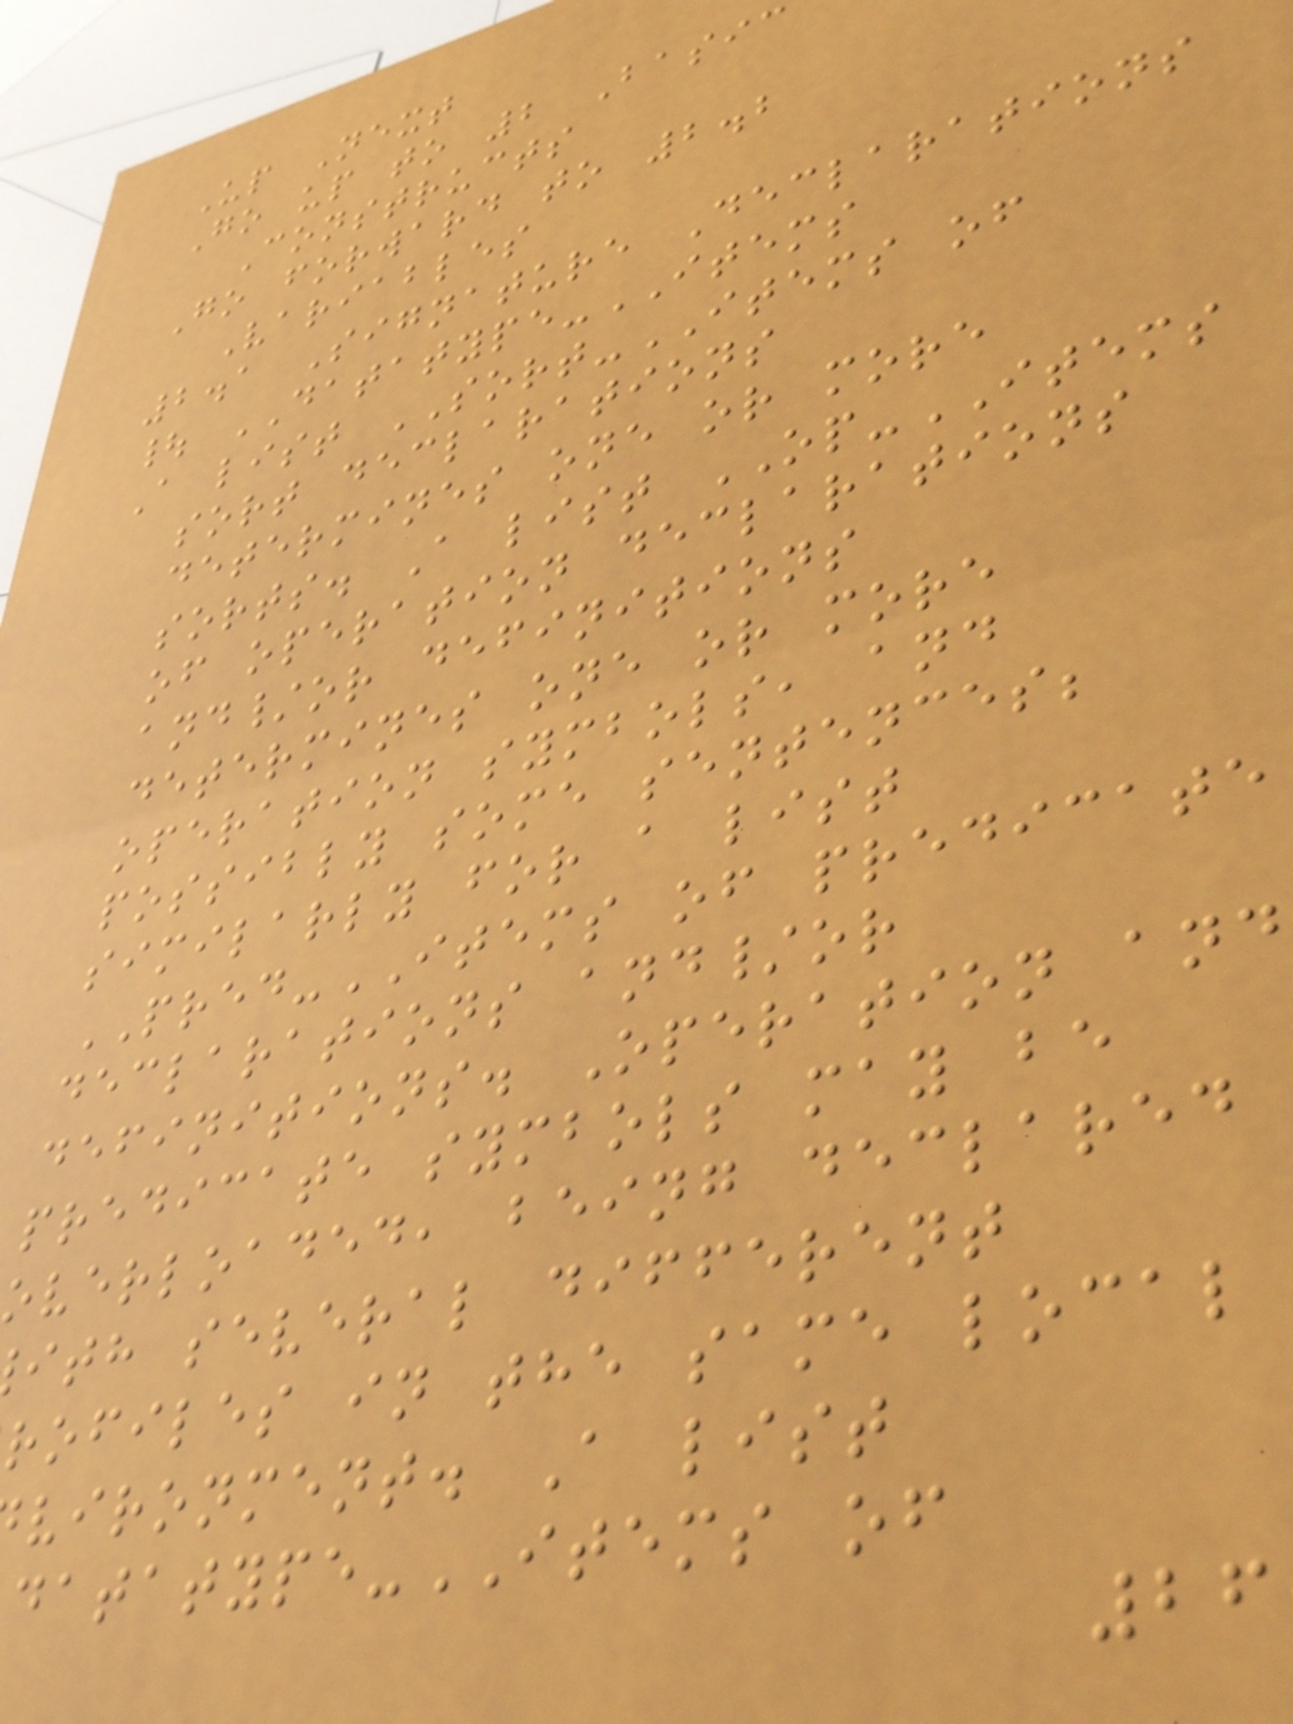Up Next
Go up to 2 Basic
Constructs
Go forward to 2.2
Variables
2.1 Signature Declarations
| DATATYPE-ITEMS
A list SORT-ITEMS of
sort declarations
determines one or more
sorts. A list OP-ITEMS
of operation declarations
and/or definitions
determines one or more
operation symbols, and
possibly some sentences;
similarly for a list
PRED-ITEMS of predicate
declarations and/or
definitions. Operation and
predicate symbols may be
overloaded, being declared
ith several different
rofiles in the same local
vironment. A list
-ITEMS of
